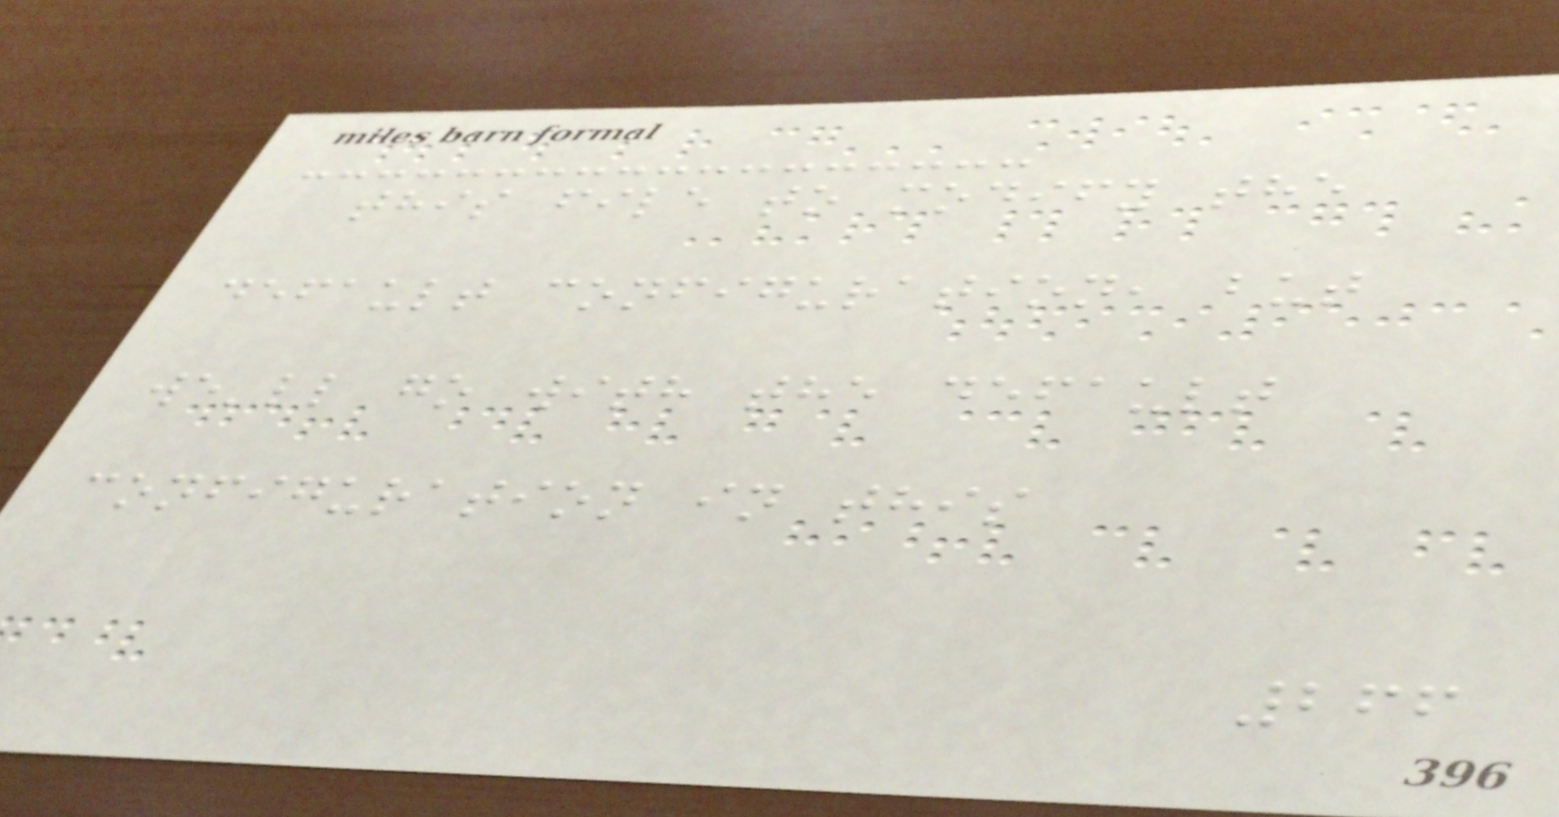this file to modify the
default configuration, but
we'll go with the default
configuration in this
266
